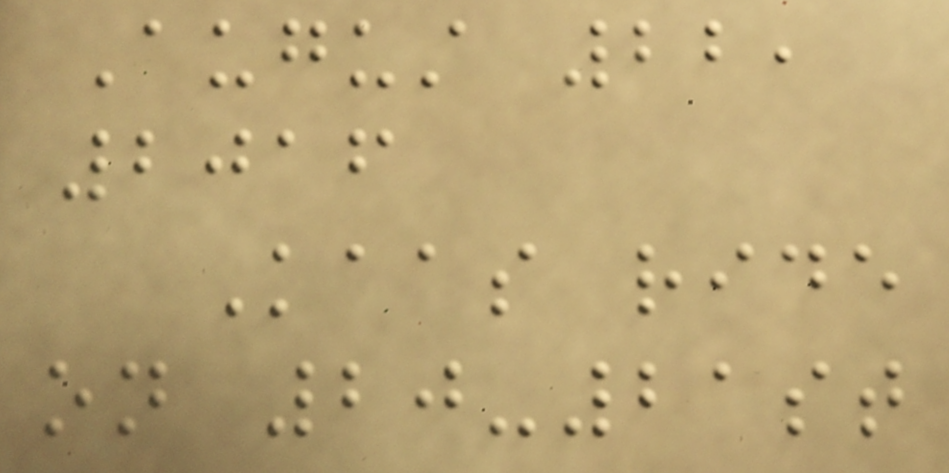August 22,
2016
Kaas ride
on 20-21st
